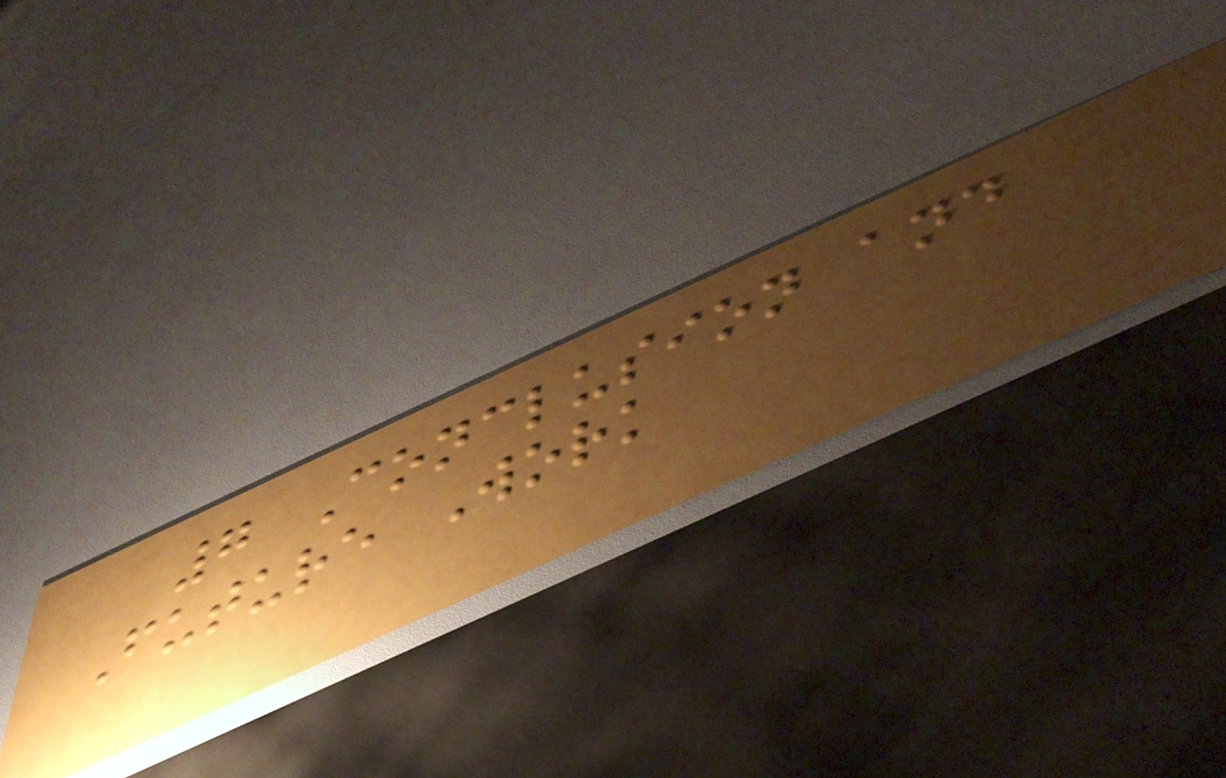7 Conclusion and
Future Work
